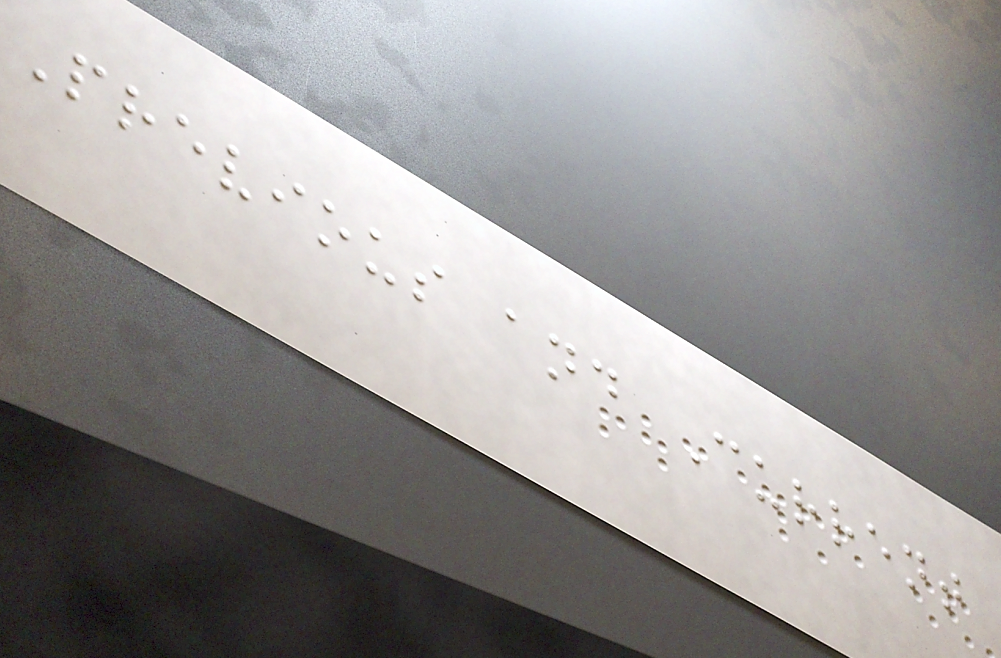Previous and Current
